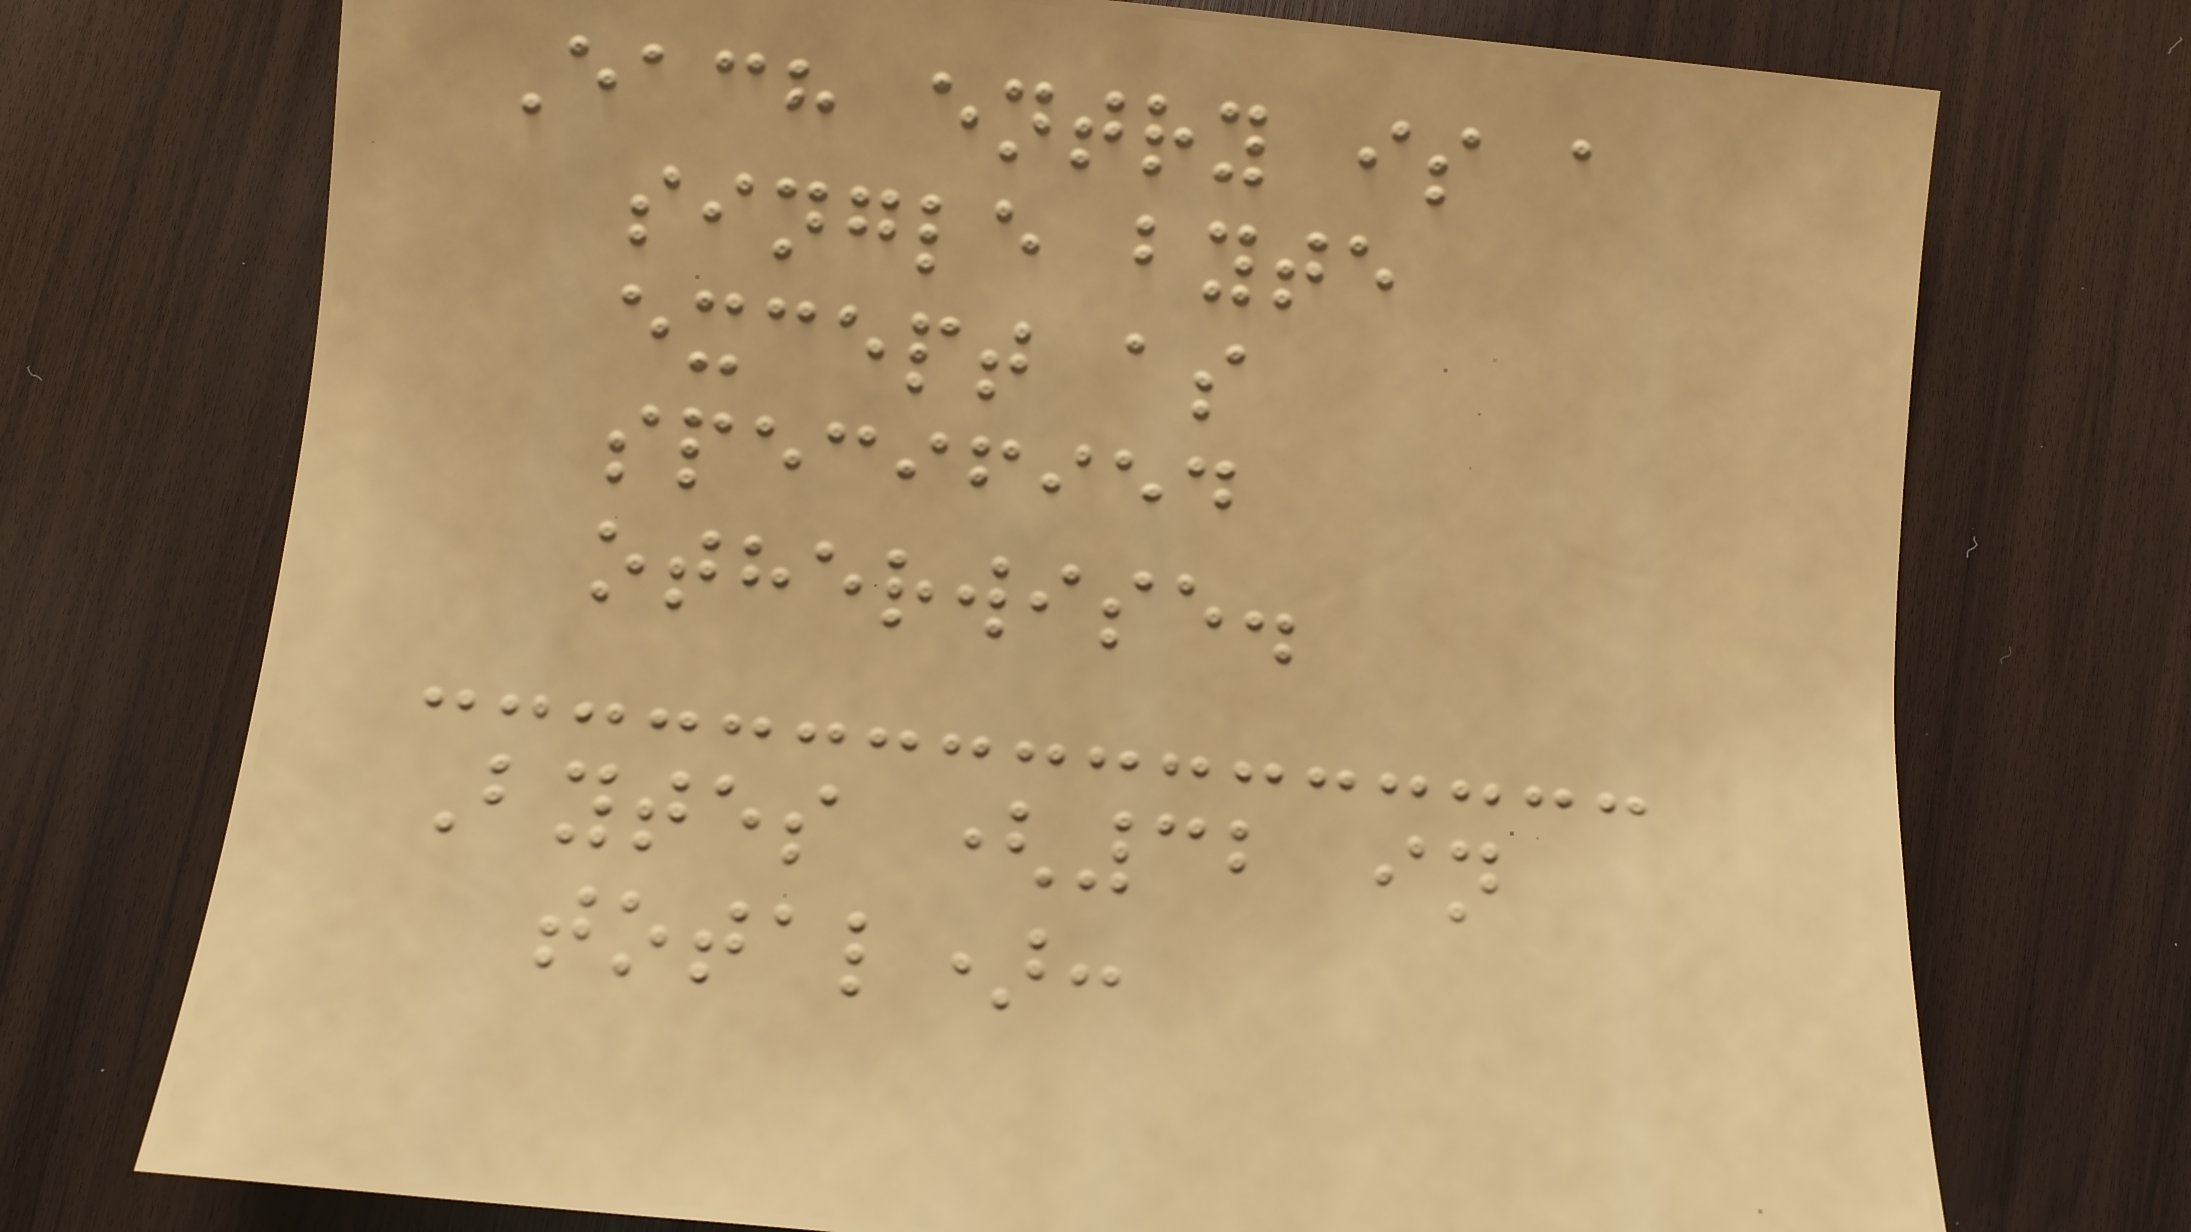Each entry is a
single byte
except as
specified
otherwise.
Bytes (32 in
total):
